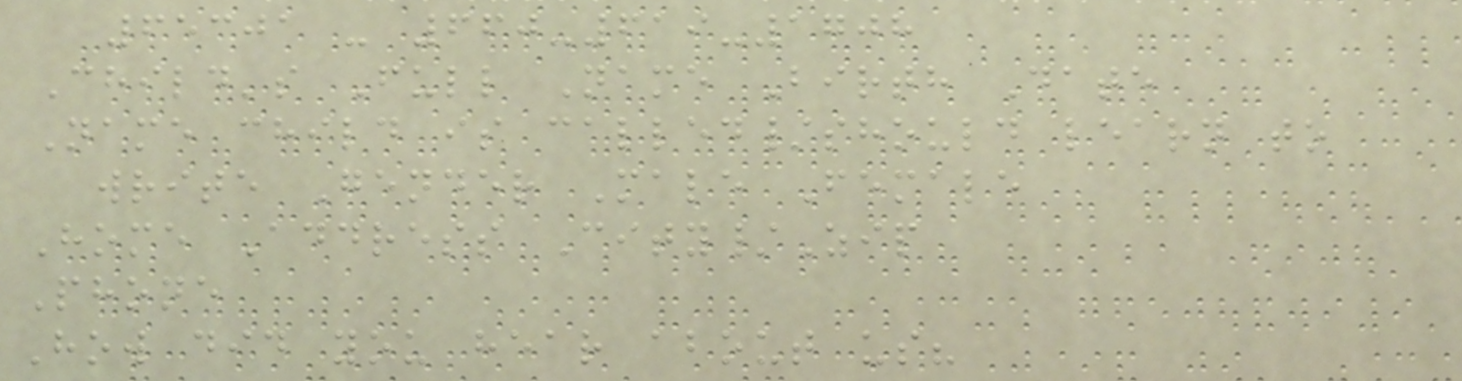65301 - 660-619-1708
Child's Full Name Birth Date
Name child is called/should learn to
write Gender Male Female
Home Address City/Zip
Phone
How did you hear about us?
